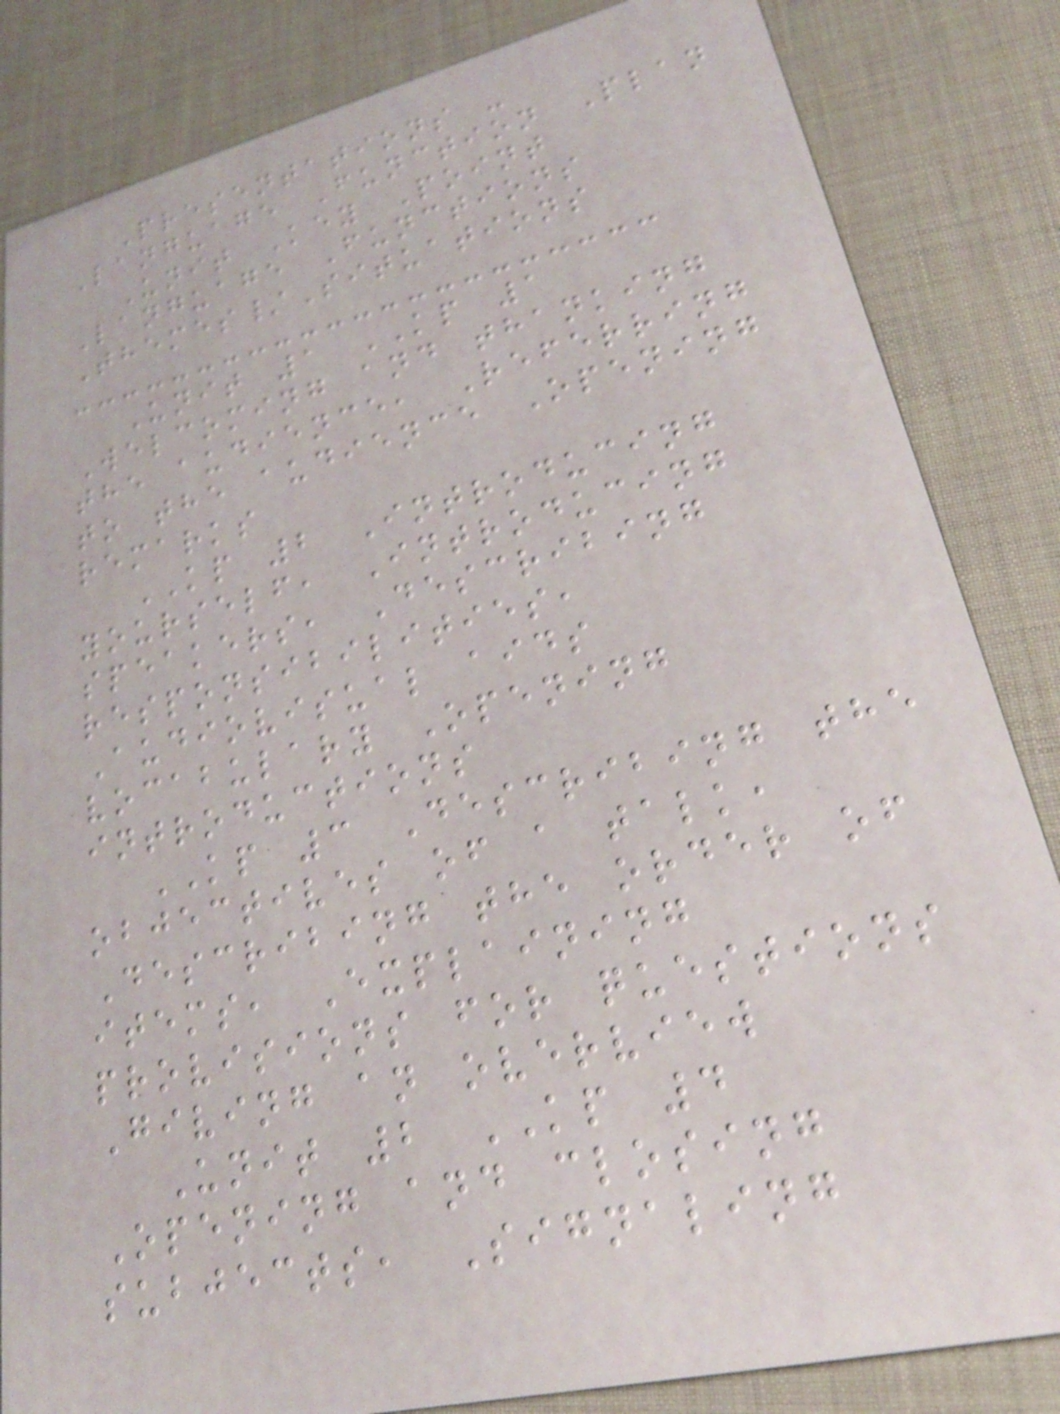Presentations -
Language Function Plan
Unit Key Point
Language Functions
Themes/Situations
Unit 1 KP 1
Welcoming and thanking
the audience, Referring
to the audience Opening
remarks
KP 2 Introducing
yourself, Introducing
speakers, Describing
responsibilities,
Audiovisual aids
vocabulary Opening
introductions
KP 3 Describing the
objectives of a talk,
Describing the order of
items, Explaining
provisions for questions
Giving an overview
Unit 2 KP 4
Opening and closing
subjects, Signaling
